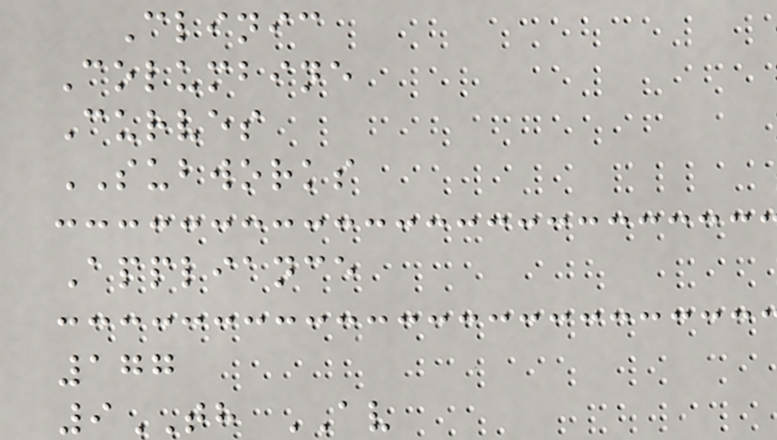Clinic
Columbine
Curves
SUBWORKS
Appliance
177
9TH AV
